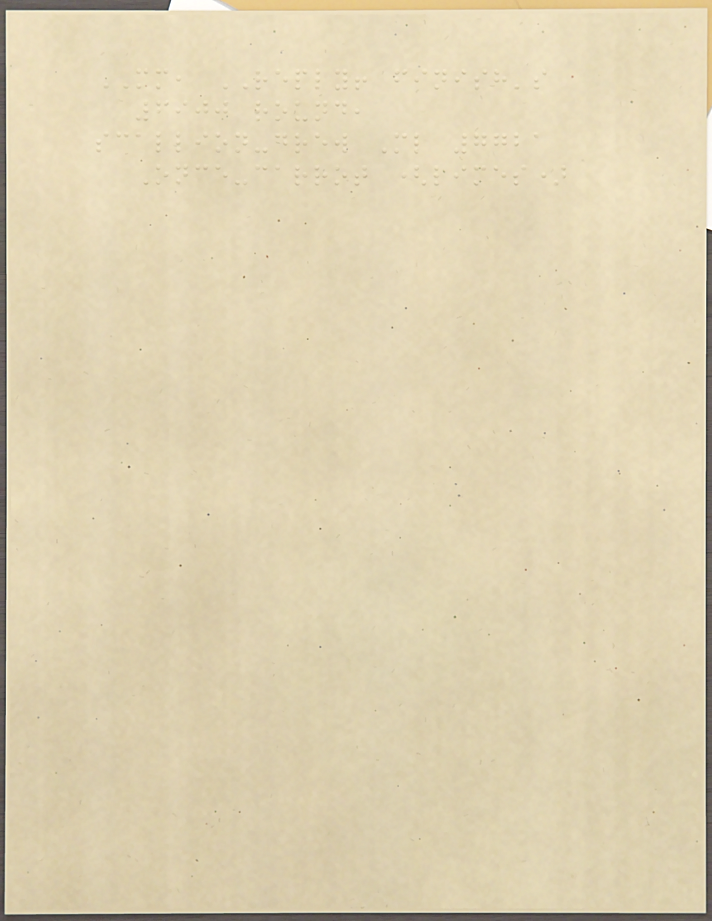MM, REPLY! finish's
6900 round,
scallion-drew Ml 7721
Once-carrot (limes)
